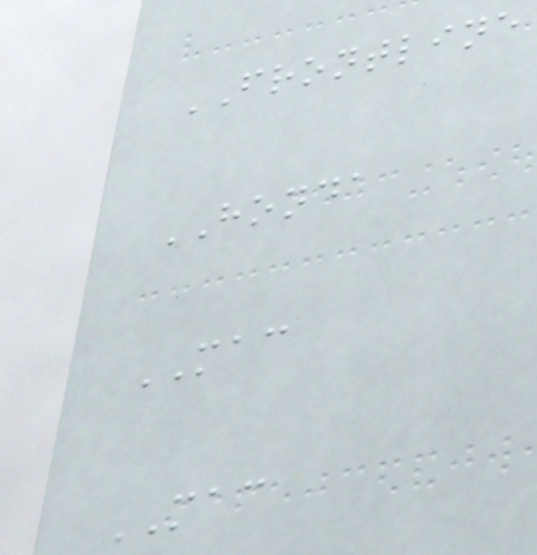FRONTLINE
HONDA
MAC
MAC
